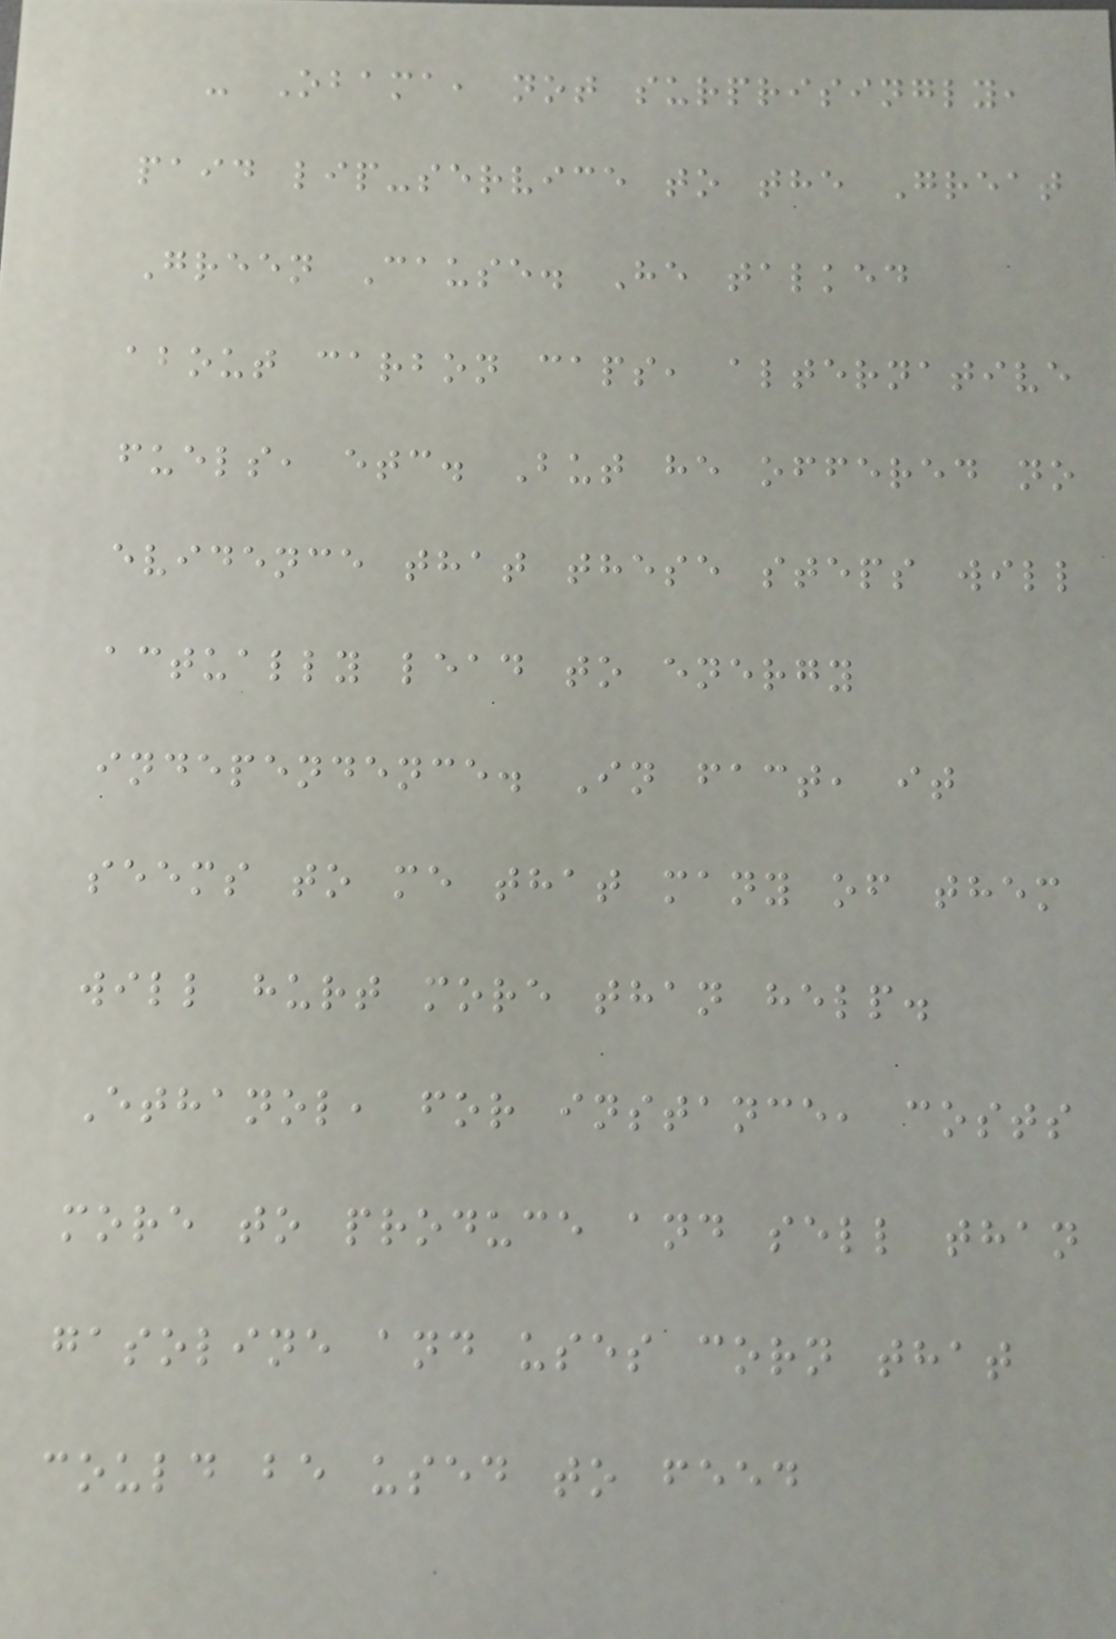- Obama, not surprisingly,
paid lip-service to the Great
Green Cause. He talked
about carbon caps, alternative
fuels, etc. But he offered no
evidence that these steps will
actually lead to energy
independence. In fact, it
seems to me that many of them
will hurt more than help.
Ethanol, for instance, costs
more to produce and sell than
gasoline and uses corn that
could be used to feed
